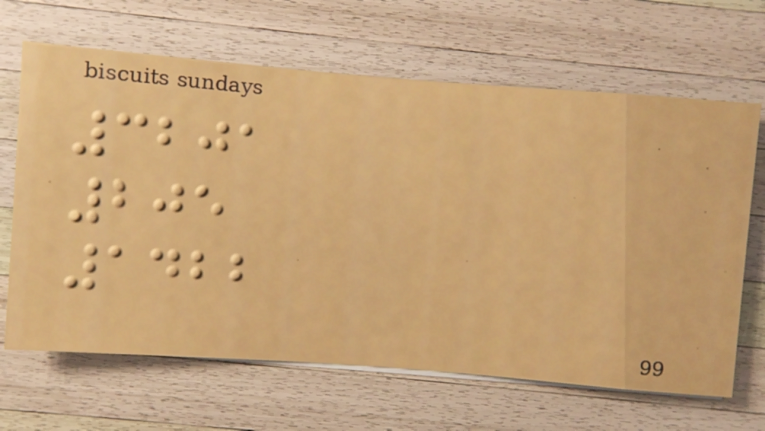3201
205
1422
